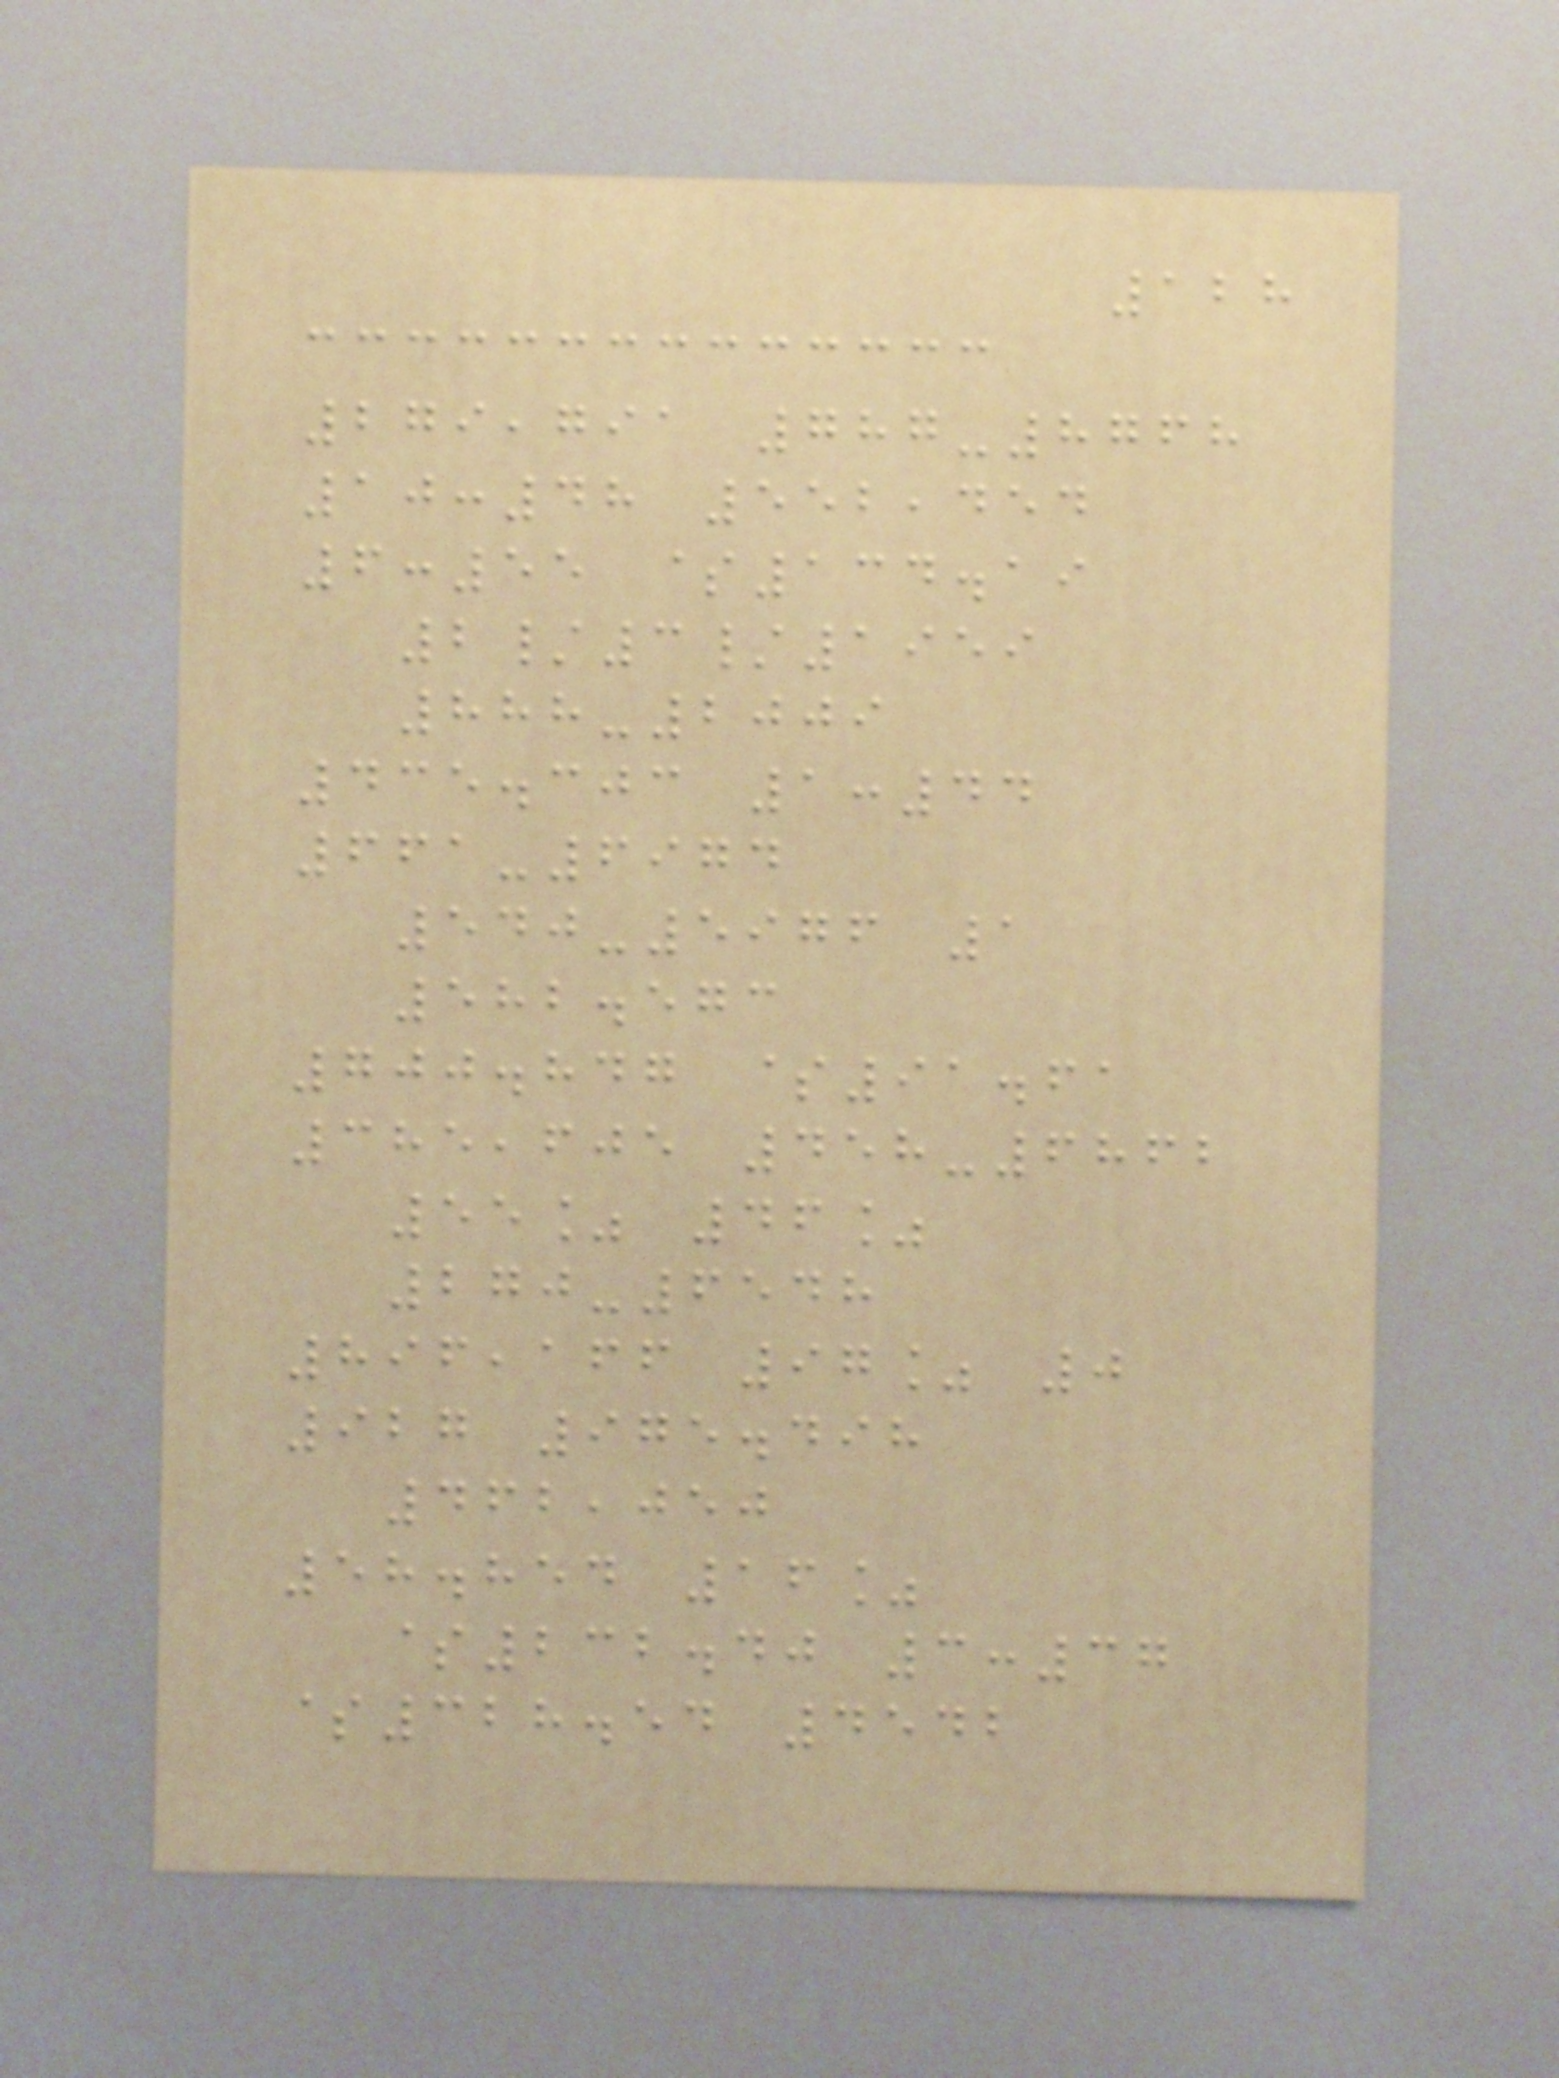128
279,791 787-8768
10:48 552,454
6:55 $134.19
2/3/1959
888-2009
435.303 1:44
661-6974
540-5976 1
582.573
700.847 $91.61
385,605 458-6862
55% 46%
270-6548
896,166 97% 0
927 975.498
462,050
58.854 16%
$232.40 3:37
$328.54 4542
